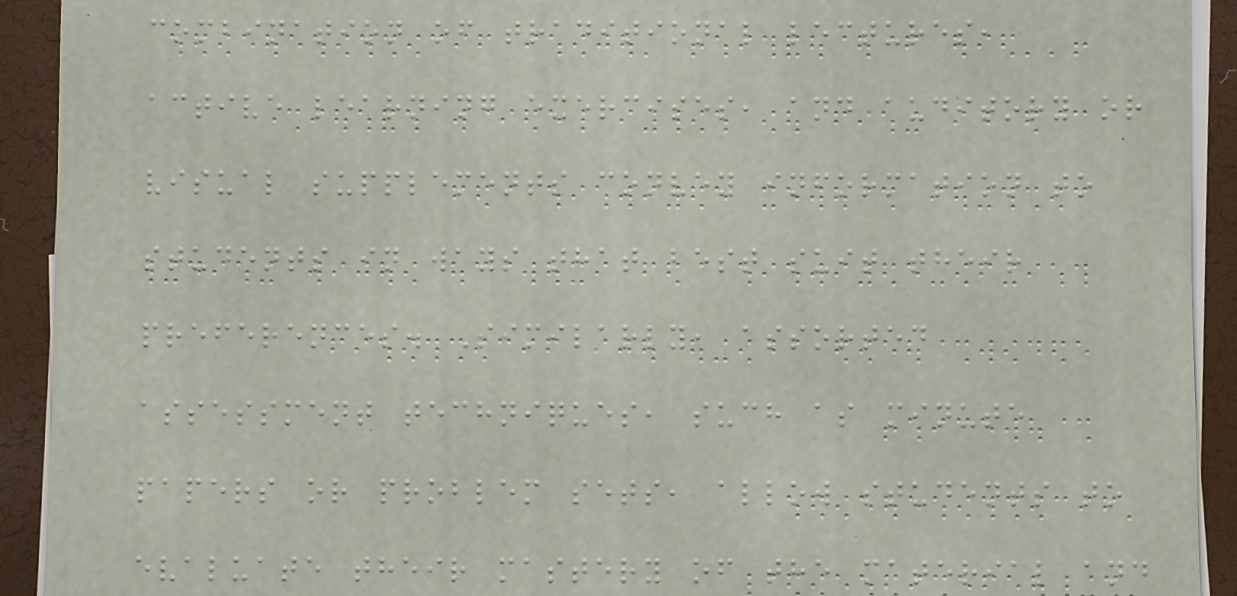combination of traditional lectures,
active learning exercises, and auditory or
visual supplements convey information to
students in ways that best suit their
preferences. Similarly, assorted
assessment techniques, such as minute
papers or problem sets, allow students to
evaluate their mastery of the material and
